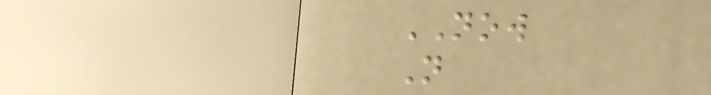NOW
N
